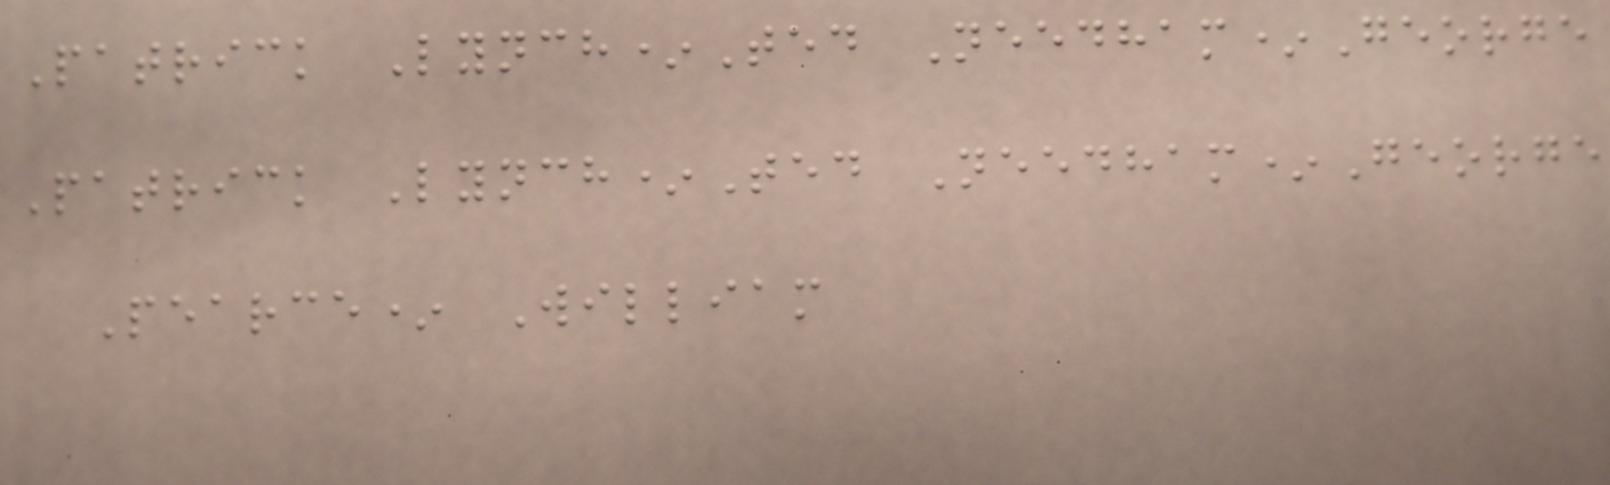Patrick Lynch*Ted Needham*George
Patrick Lynch*Ted Needham*George
Pearce* William
